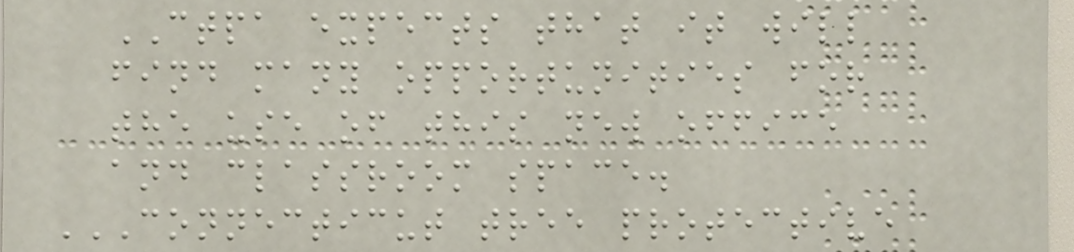CTPA expects that it will
find many opportunities for
the use of this new office
and classroom space.
CONNECTICUT TREE PROTECTIVE
